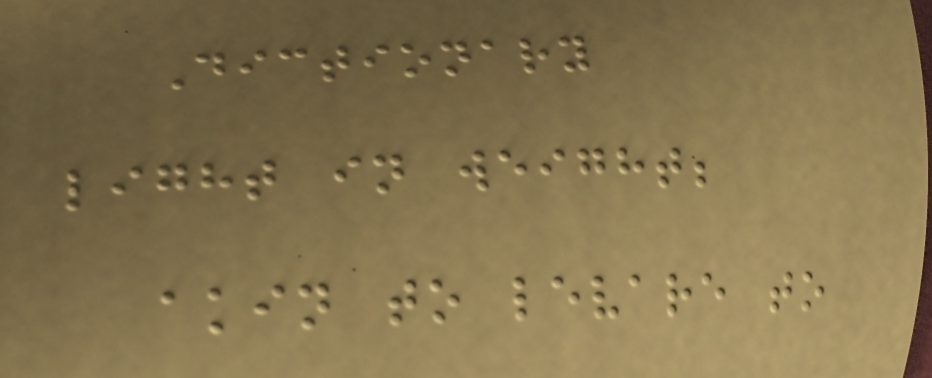Dictionary
light in weight;
akin to levare to
